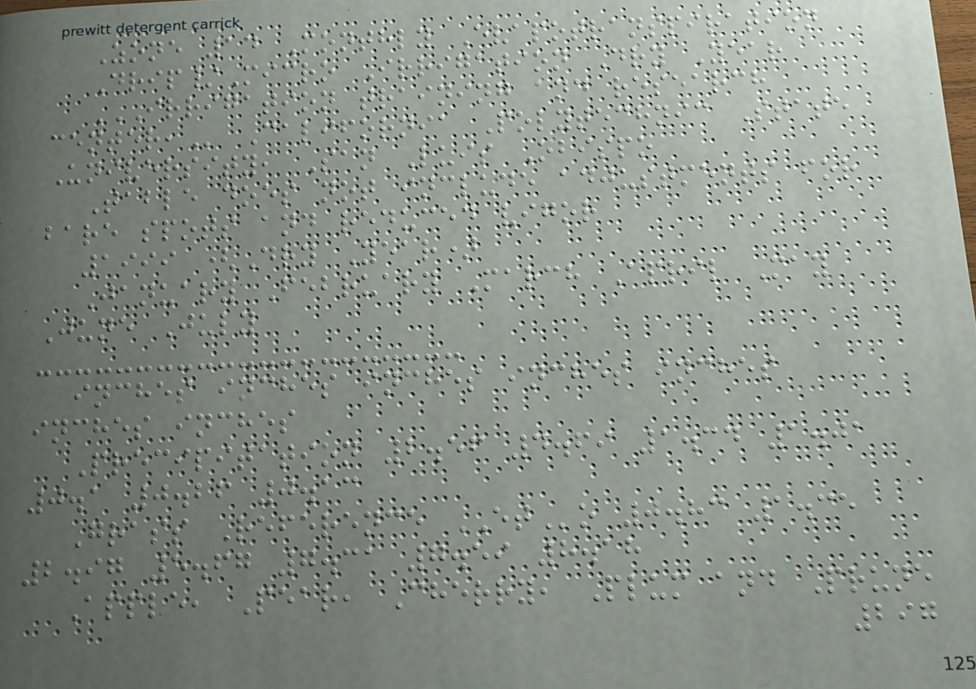Zone 14 Monthly Evapotranspiration
Drip/Micro Irrigation Dry Year
IRRIGATION TRAINING AND RESEARCH
CENTER, California Polytechnic State
University, San Luis Obispo
Table does not include adjustments for
bare spots and reduced vigor
1999 (Dry Year)
January February March April May
June July
inches inches inches inches inches
inches inches
Precipitation 2.56 4.69 1.34 1.01
0.1 0.26 0.13
Grass Reference ETo 0.83 1.35
2.97 5.67 7.31 7.59 8.18
Apple, Pear, Cherry, Plum and Prune
297
